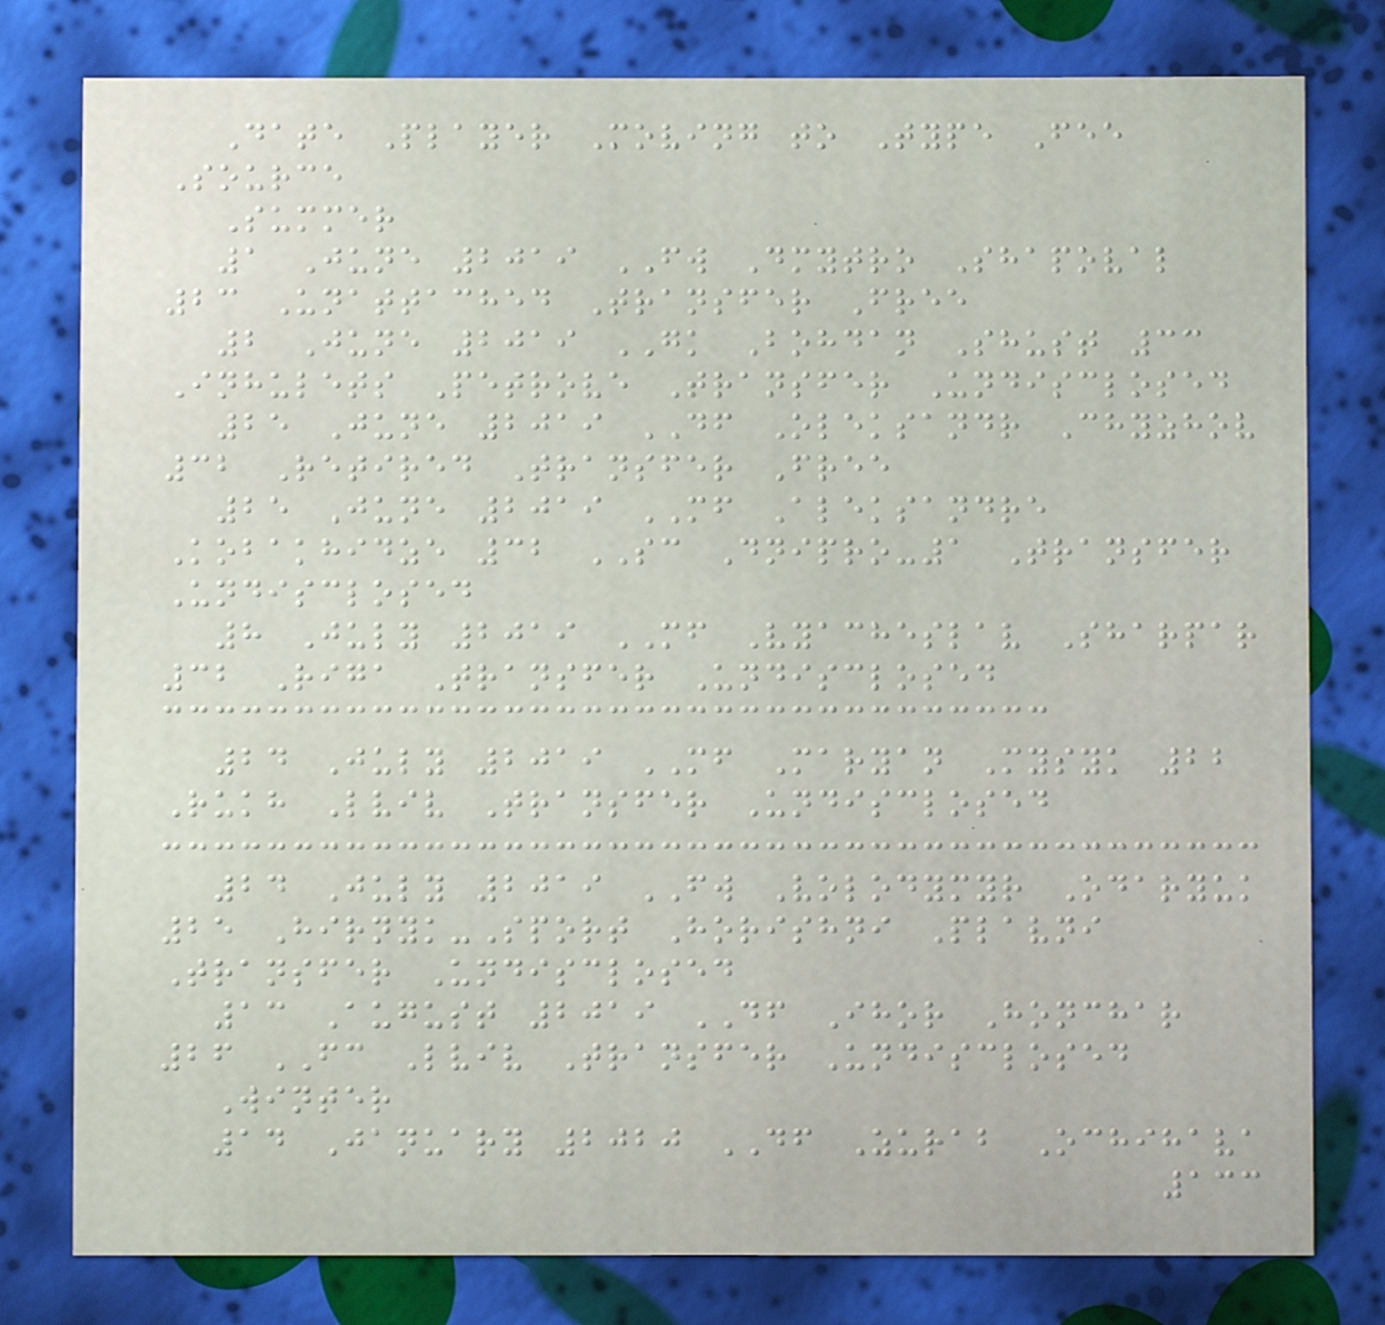Date Player Moving to Type Fee
Source
Summer
1 June 2019 FW Dmytro Shapoval
23 Unattached Transfer Free
2 June 2019 GK Bohdan Shust 33
Inhulets Petrove Transfer Undisclosed
25 June 2019 DF Oleksandr Chyzhov
32 Retired Transfer Free
25 June 2019 MF Aleksandre
Kobakhidze 32 SC Dnipro-1 Transfer
Undisclosed
8 July 2019 MF Vyacheslav Sharpar
32 Riga Transfer Undisclosed
24 July 2019 MF Maryan Mysyk 22
Rukh Lviv Transfer Undisclosed
24 July 2019 FW Volodymyr Odaryuk
25 Hirnyk-Sport Horishni Plavni
Transfer Undisclosed
13 August 2019 DF Ihor Honchar
26 FC Lviv Transfer Undisclosed
Winter
14 January 2020 DF Zurab Ochihava
133
